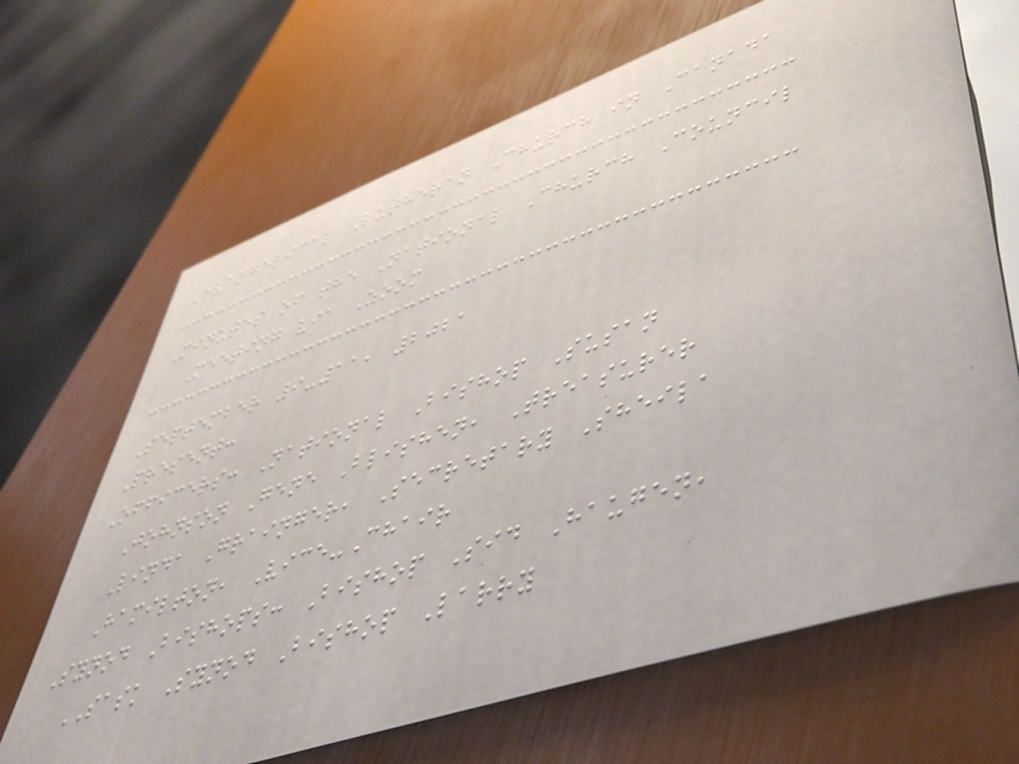Evangelical Lutheran Church in Canada
Minutes of the National Church Council
Meeting via Zoom
September 9-11, 2021
Present:
Officers: National Bishop Susan
Johnson Gene Blishen, Treasurer
Linda Grainger, Secretary Sheila
Hamilton, Vice-Chair
Synod Bishops: Bishop Sid Haugen,
SASK Synod Bishop Larry
